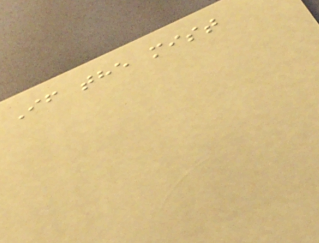If the mist
